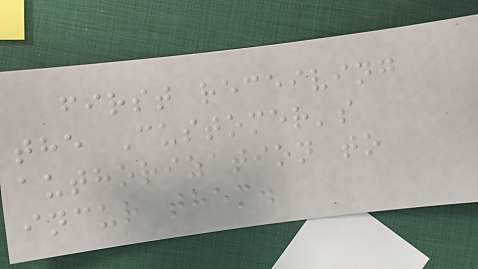first receiving
the Customer's
authorization to
incur them.
